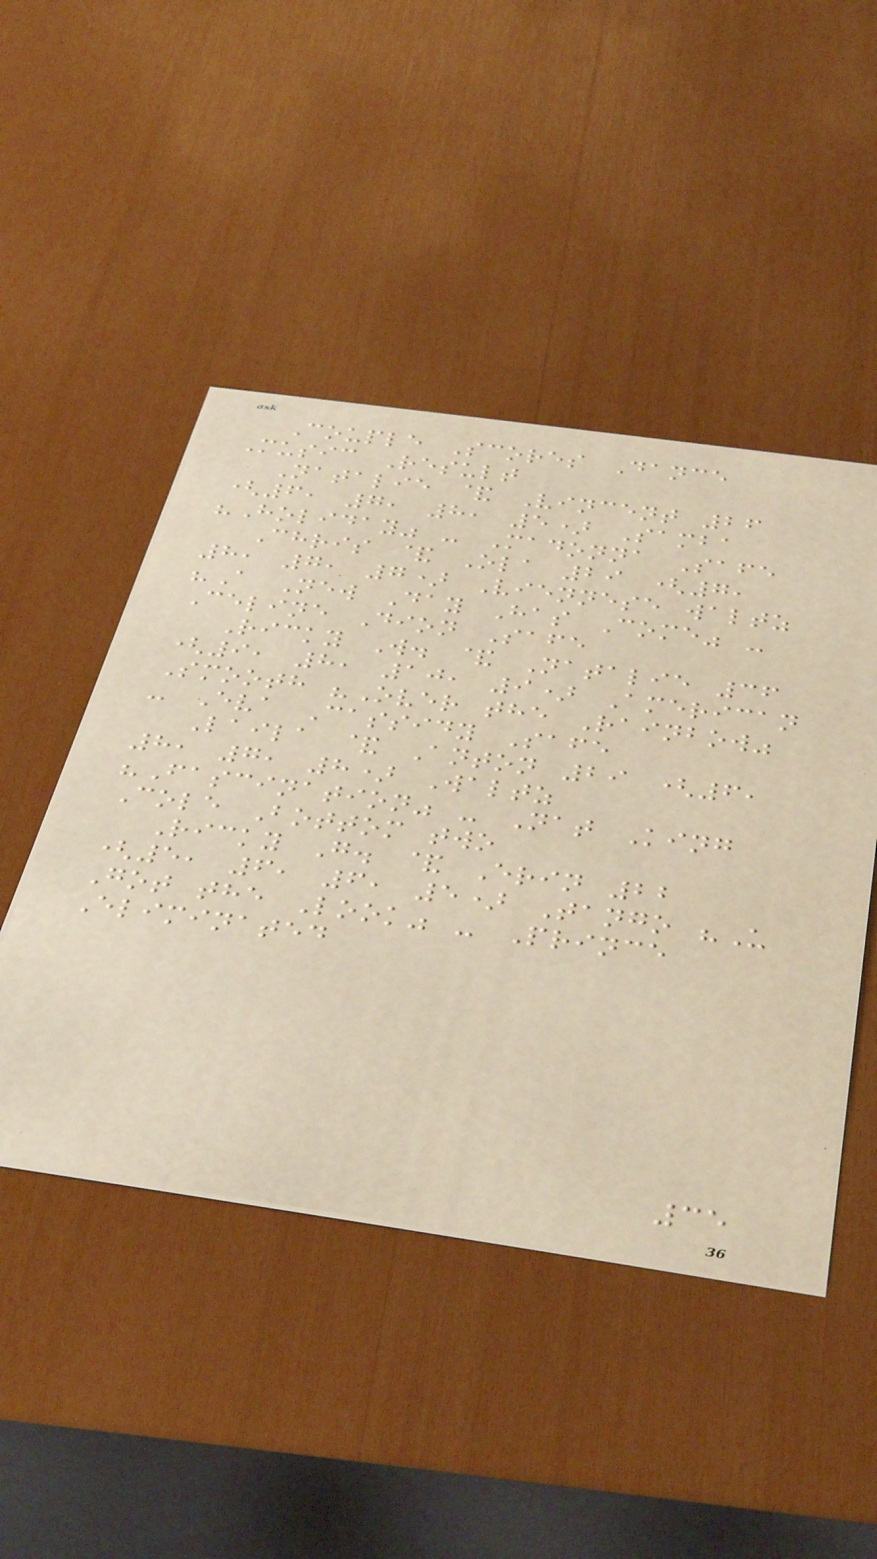Couple Scores Dance
Music Result
Natalie & Vincent 26
(6, 7, 8, 5) Samba
"Holiday" - Madonna Safe
Chris & Ola 29 (7,
8, 7, 7) Viennese waltz
"A New Day Has Come" -
Celine Dion Safe
Ricky W. & Natalie 36
(9, 8, 10, 9) American
Smooth "Over the Rainbow"
- Eva Cassidy Safe
Laila & Anton 29 (6,
8, 7, 8) Waltz
"Fascination" - Nat King
Cole Bottom two
Ricky G. & Erin 22
(5, 6, 6, 5) Tango "U
Got the Look" - Prince
Eliminated
35
